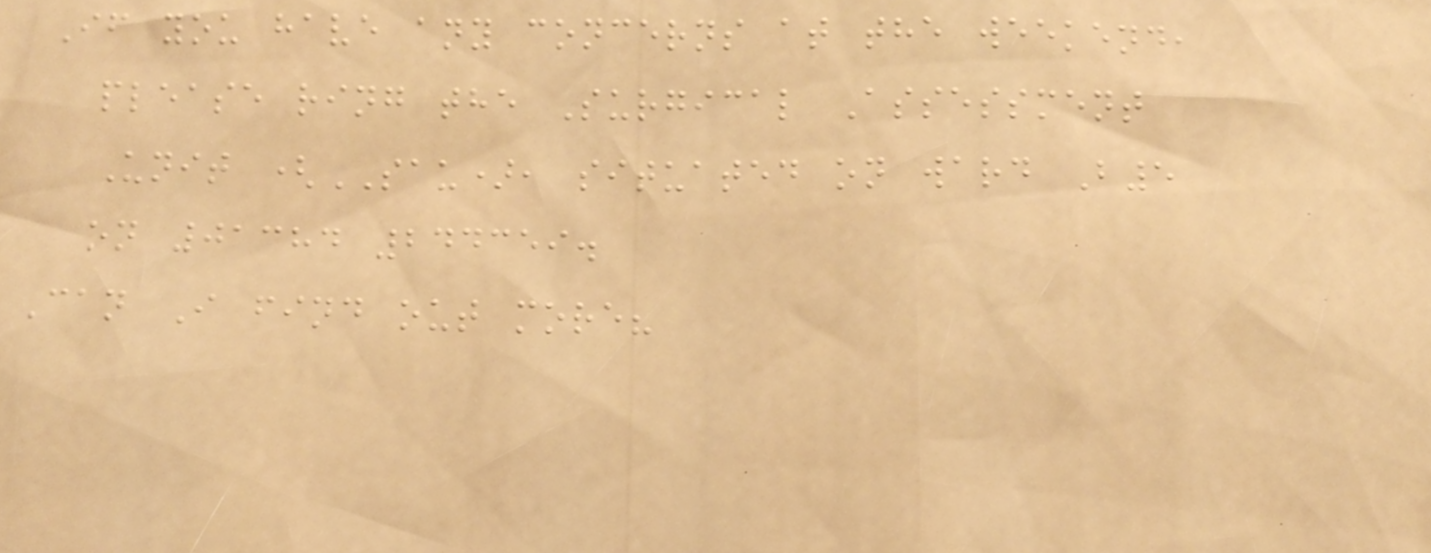If you have any concerns at the weekend,
please ring the Surgical Assessment
Unit (SAU), situated on ward B5
on 01384 244359.
Can I find out more?
